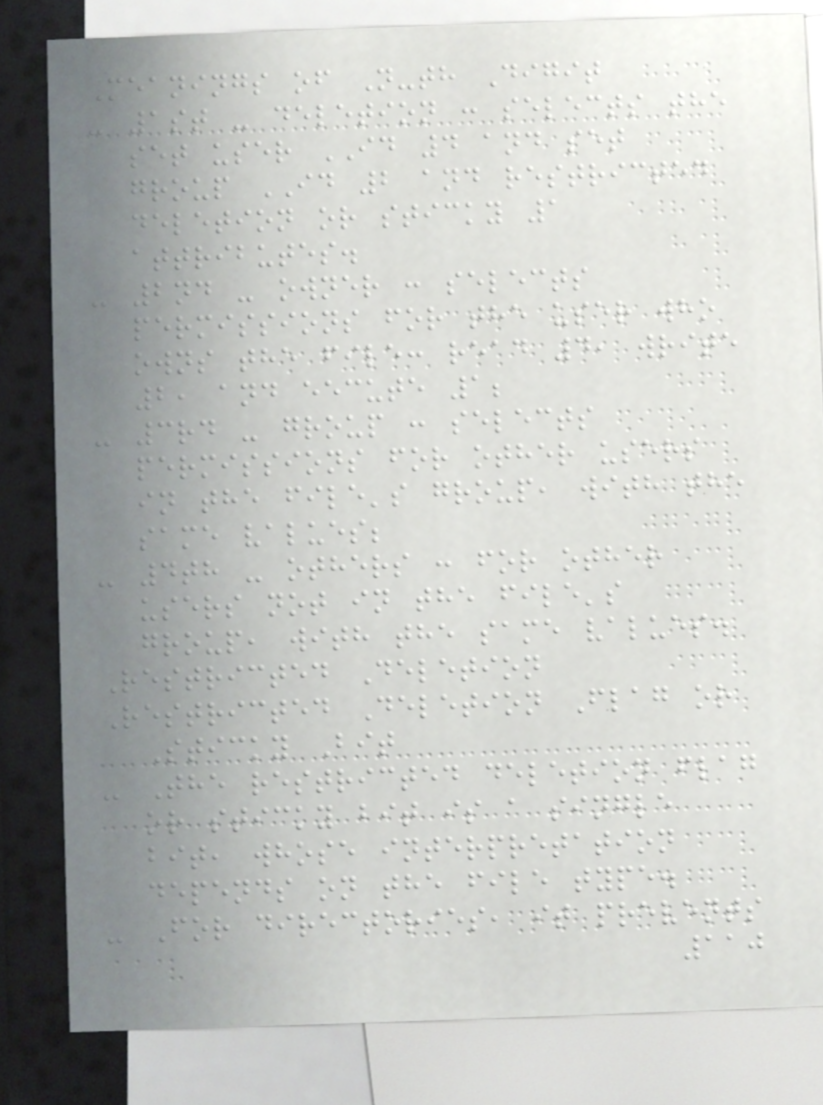Meanings of N-th Digit
- 1st - deletion : selects the
set user ID 4 and set
group ID 2 and restricted
deletion or sticky 1
attributes.
- 2nd - owner : selects
permissions for the user who
owns the file: read 4, write
2, and eecute 1;
- 3rd - group : selects
permissions for other users
in the file's group, with the
same values;
- 4th - others : for other
users not in the file's
group, with the same values.
Restricted Deletion
Restricted Deletion Flag or
Sticky Bit
- The restricted deletion flag
or sticky bit is a single
bit, whose interpretation
depends on the file type.
- For directories, it prevents
110
